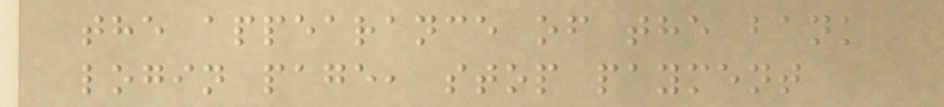the appearance of the bank
login page, stop payment
